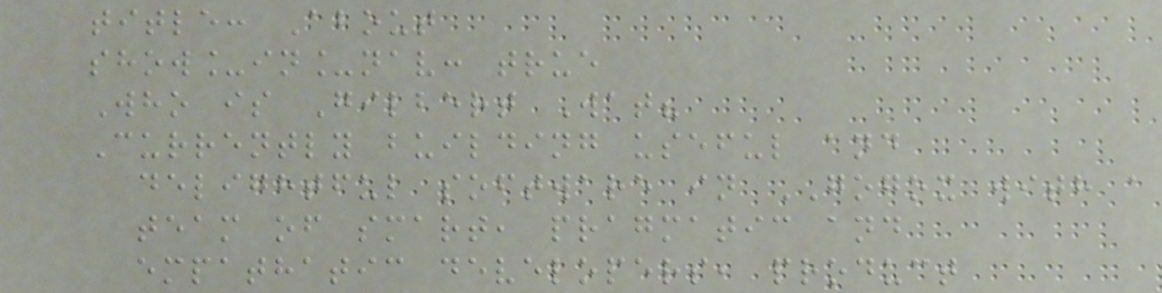title: About
show_in_nav: true
Who is Gilbert Wat?
Currently building useful and
delightful software in GOGOX with a
team of smart, pragmatic and
empathatic developers, product
